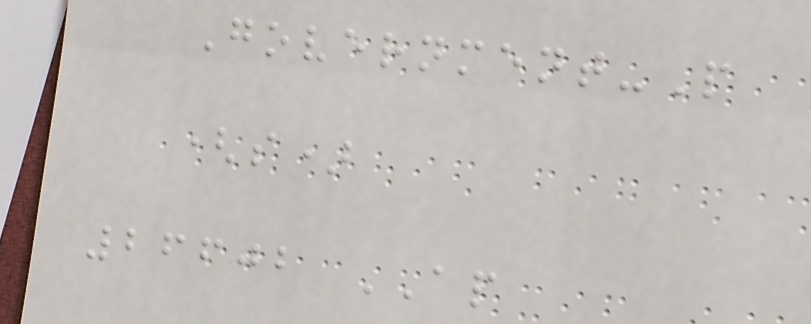Government-P
(s)
26602 AP
